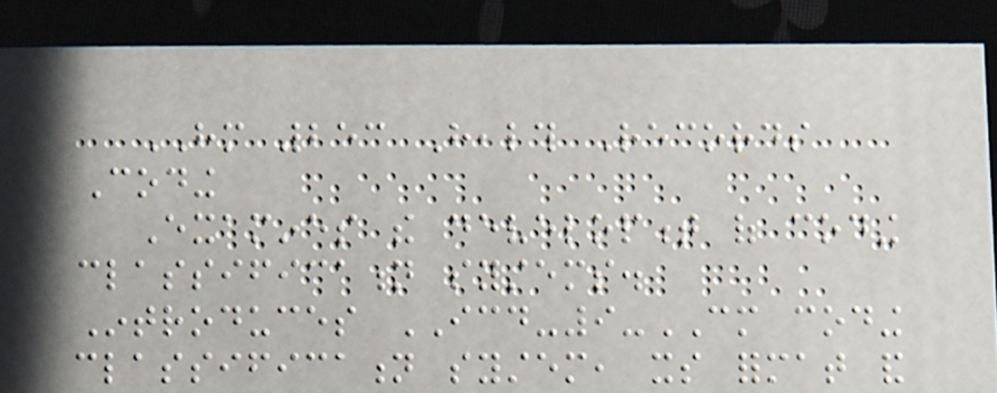HIM 253 Health Records
Coding
Examines the development of coding
classification systems.
Introduces ICD-9-CM coding
classification system, its format and
